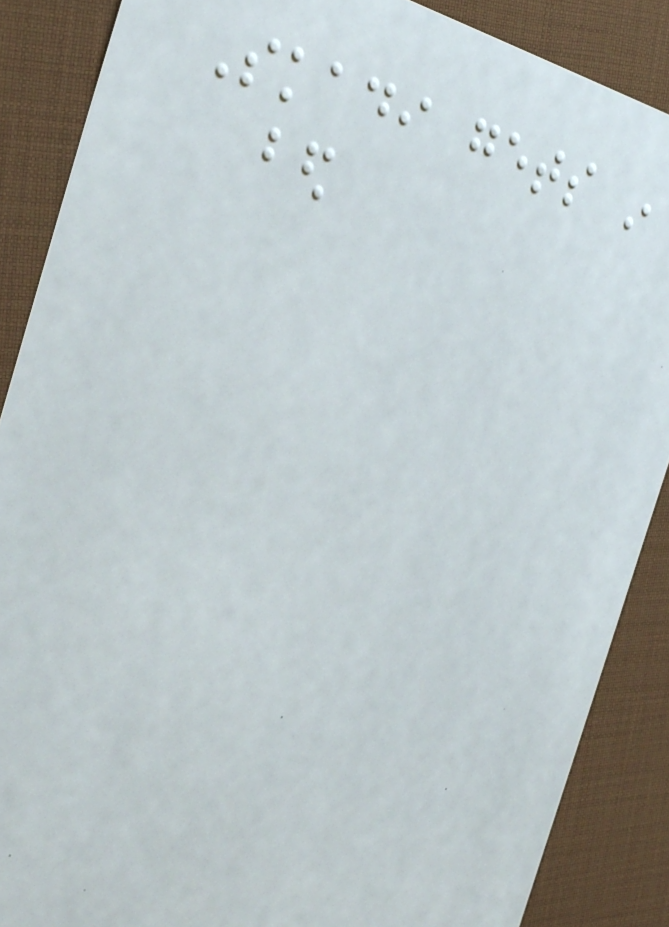Skadi gets in
bed
